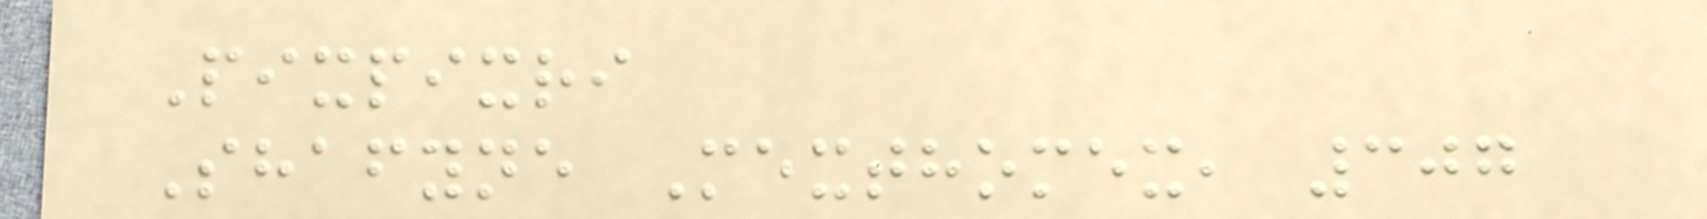Pixpixri
Shafyne Mexthomex, 307
